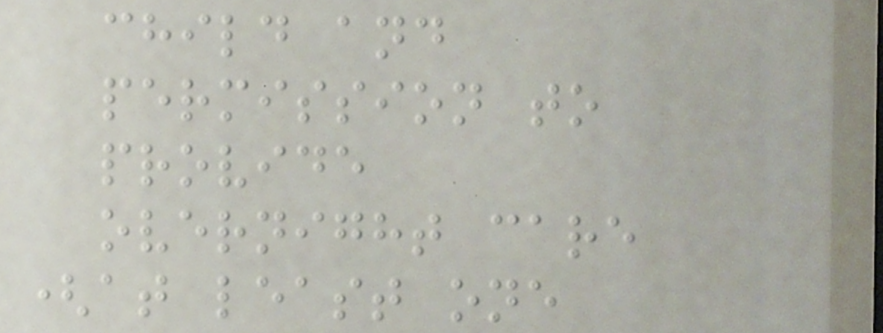child and
permission to
provide
overnight care
(at least one
